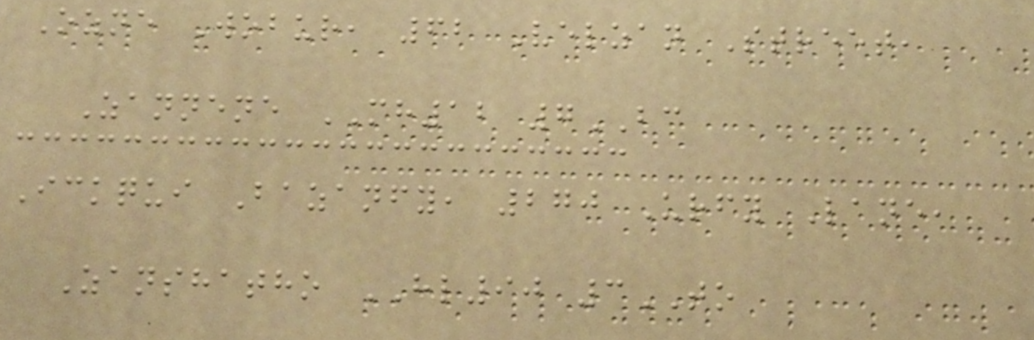Ozne Wobur, 62 Velzan Street,
Zannene MH12 7BC
Ickqui Bazanfy, 270 Urfy Lane,
Zanshatho HL90 3TO
